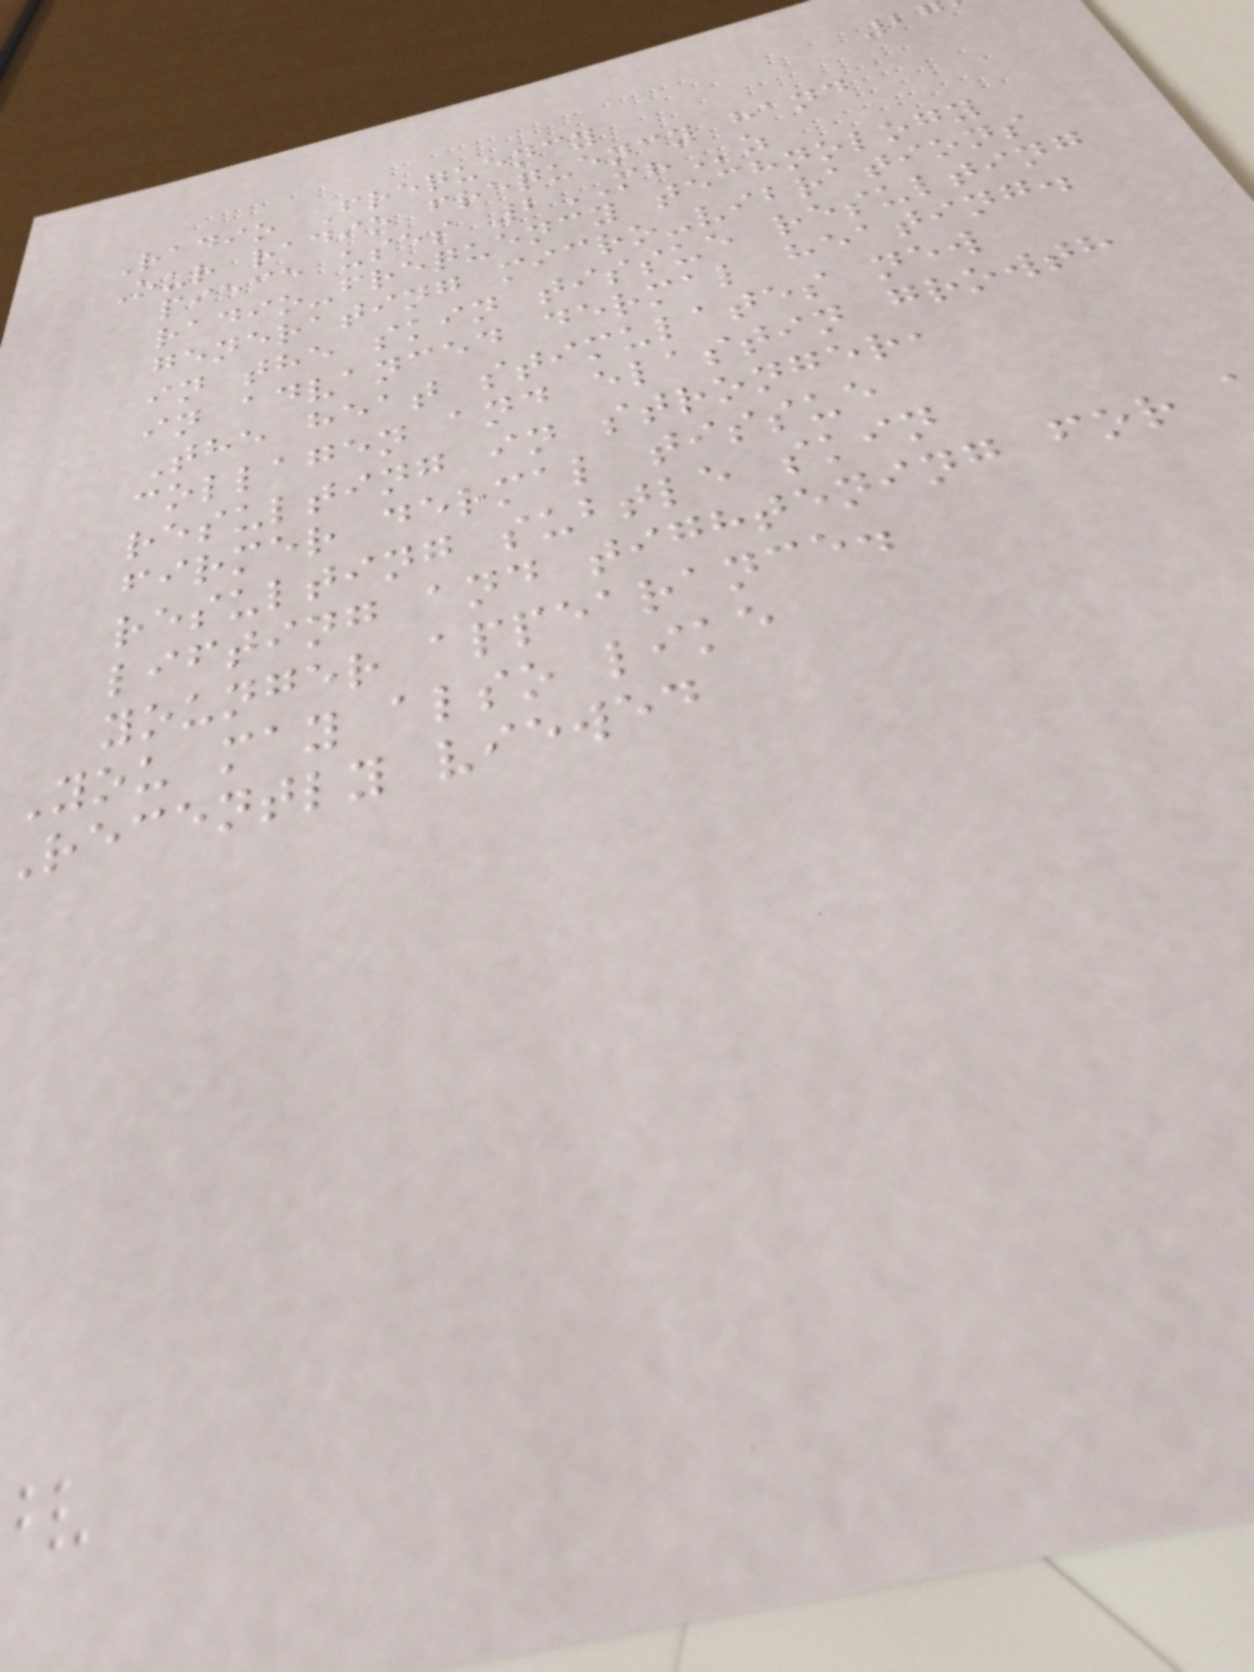Radio Frequency
Our radio frequency hand
piece uses 2MHz
radio-frequency technology
generating micro-vibrations
in the skin tissue resulting
in advanced dermal heating.
The heat stimulates new
collagen and elastin growth
resulting in stronger,
firmer dermal tissue
resulting subtle skin
lifting and tightening for
younger appearance.
You may also like
recently viewed
